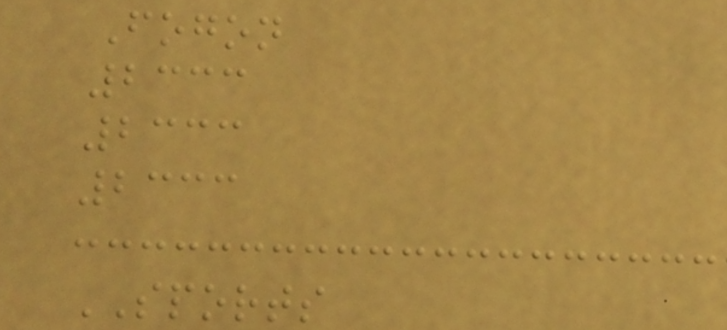Fogon
2333
2333
2333
SPORTS
